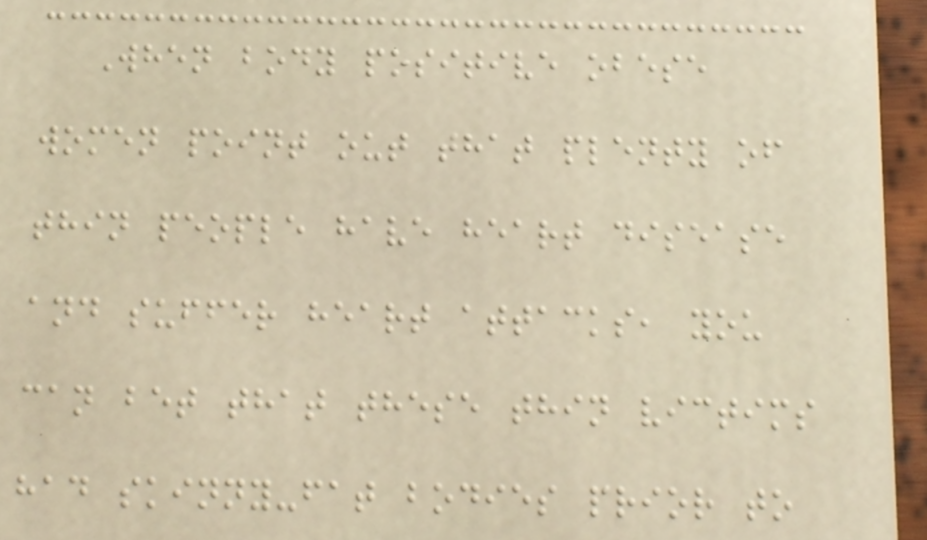When body positive obese
women point out that plenty of
thin people have heart disease
and suffer heart attacks, you
can bet that these thin victims
had skinny-fat bodies prior to
